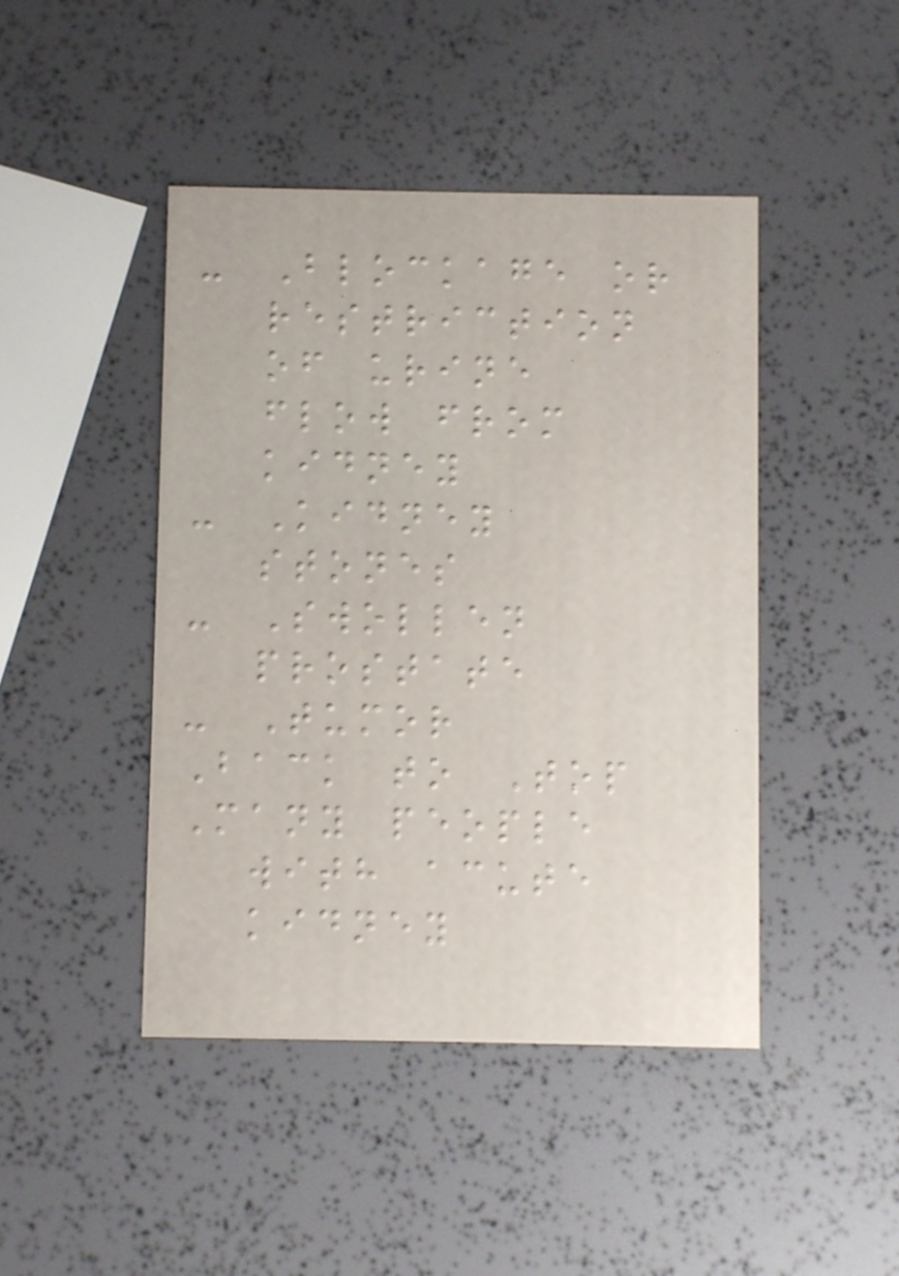- Blockage or
restriction
of urine
flow from
kidney
- Kidney
stones
- Swollen
prostate
- Tumor
Back to Top
Many people
with acute
kidney
